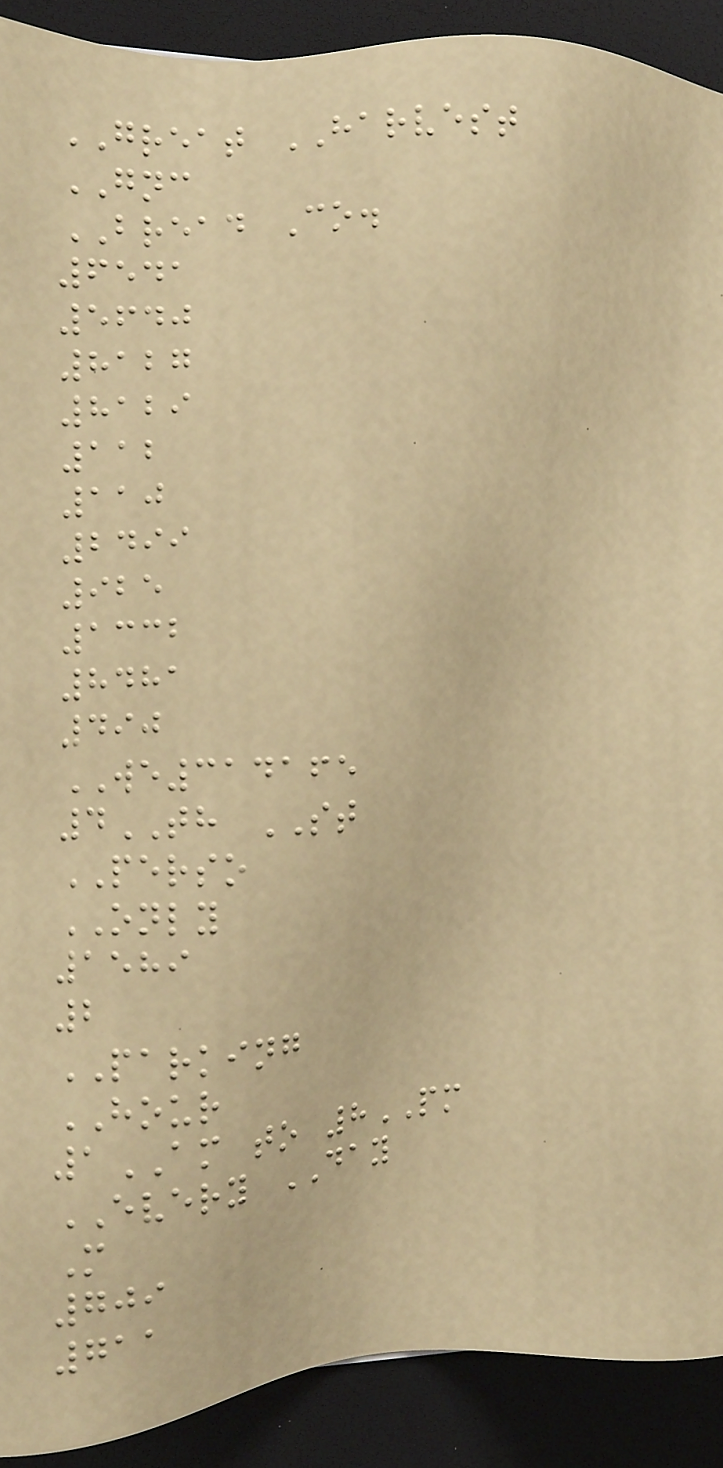GREAT HARVEST
GNC
BREAD Co.
6541
5640
8127
8129
112
110
2499
925
1332
8481
490
WE314165
4TH ST
PERSO
ONLY
1589
2
PARKING
HOUR
1AM to 8PM
EVERY DAY
M
709
711
